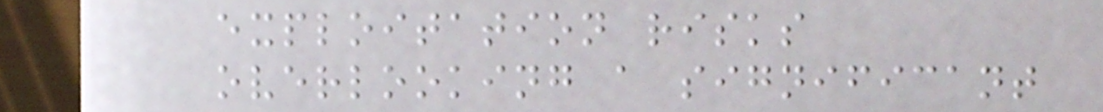exploitation risks
overlooking a significant
